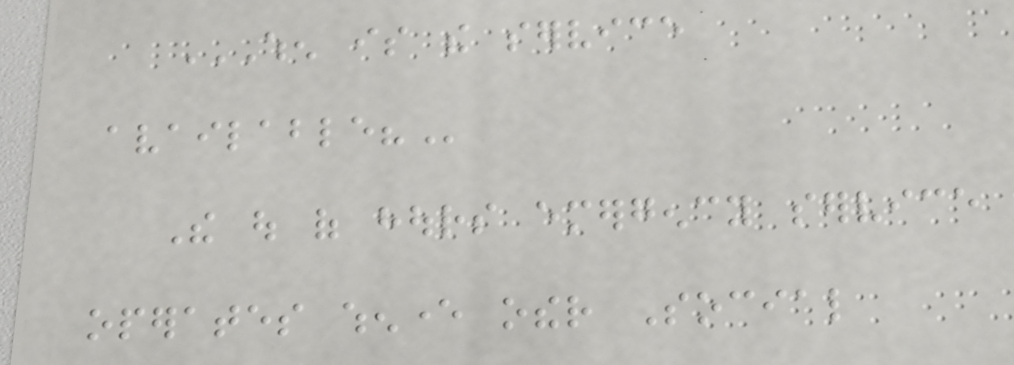WHEN IS THE SERVICE
AVAILABLE?
The out of hours emergency service
operates whenever other Social
